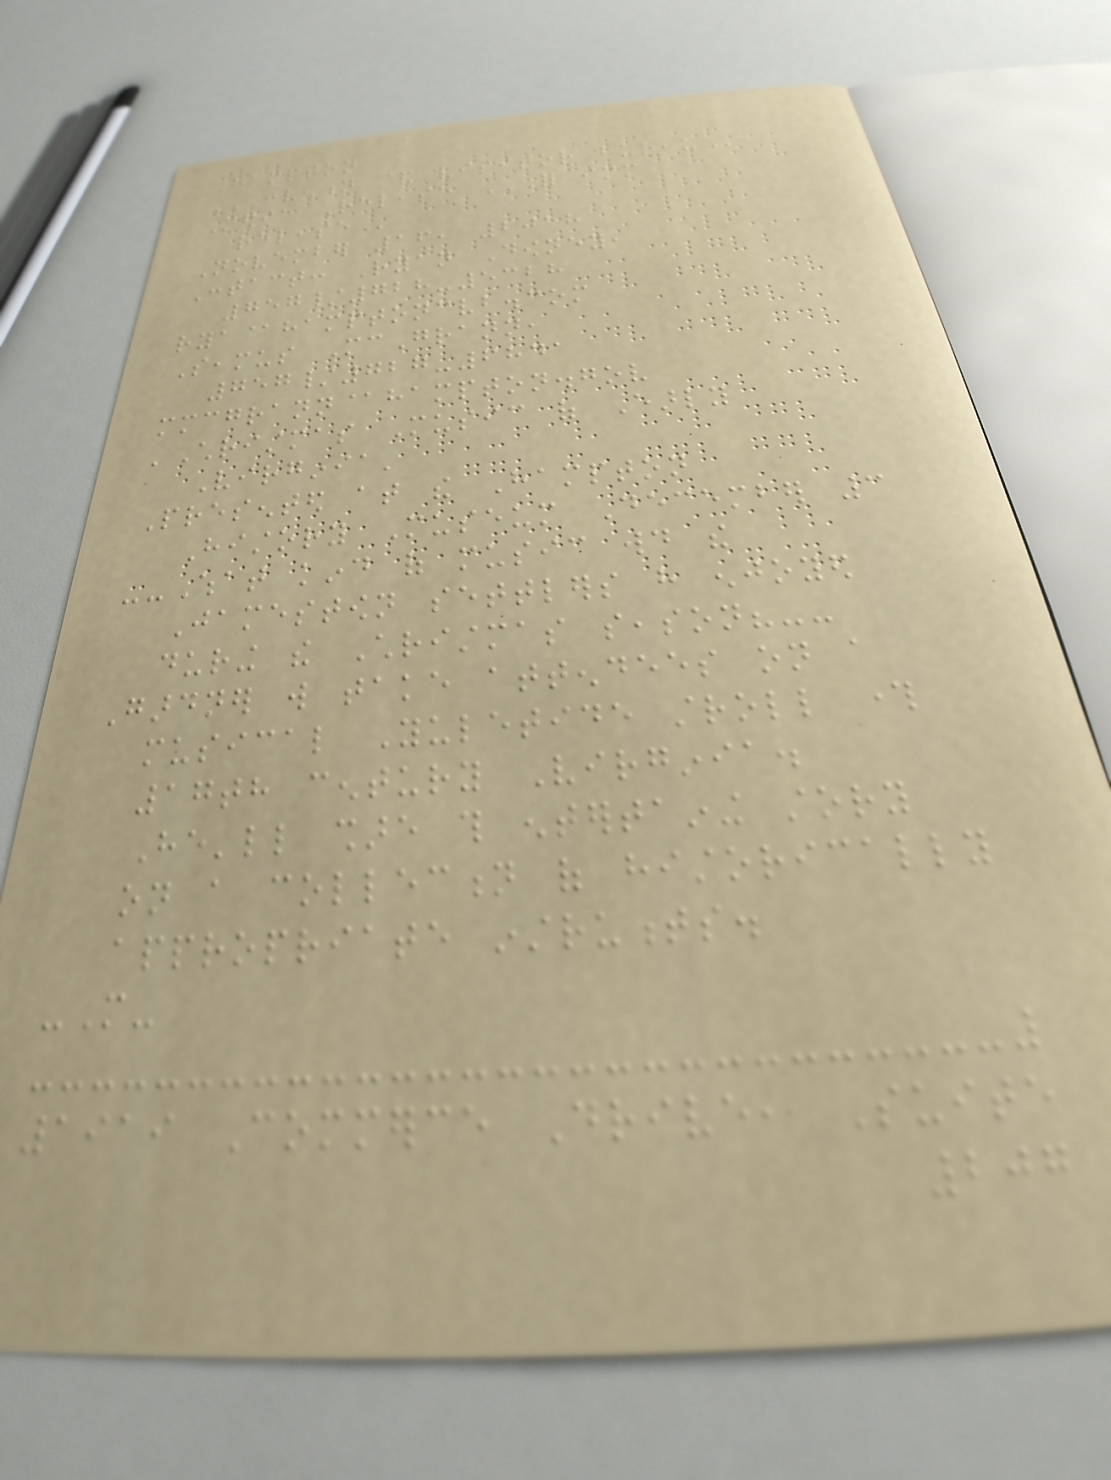Hampton
CONVENTION & VISITOR BUREAU
Media Release FOR IMMEDIATE
RELEASE
November 16, 2018
Contact: Ryan Downey,
757/728-5328
rya@hamptoncvb.com
Seamus McGrann,
757/727-6841
mmcgrann@hampton.gov
'Christmas Music of Early
Virginia'
Presented at the Hampton
History Museum December 3
--What kind of music would the
Jamestown settlers have enjoyed
during the Christmas season?--
Gardner will take attendees on a
musical Yuletide stroll through
17th century Virginia.
He'll share this entertaining story
on a collection of historically
appropriate instruments.
-More-
1919 Commerce Drive, Suite
207
